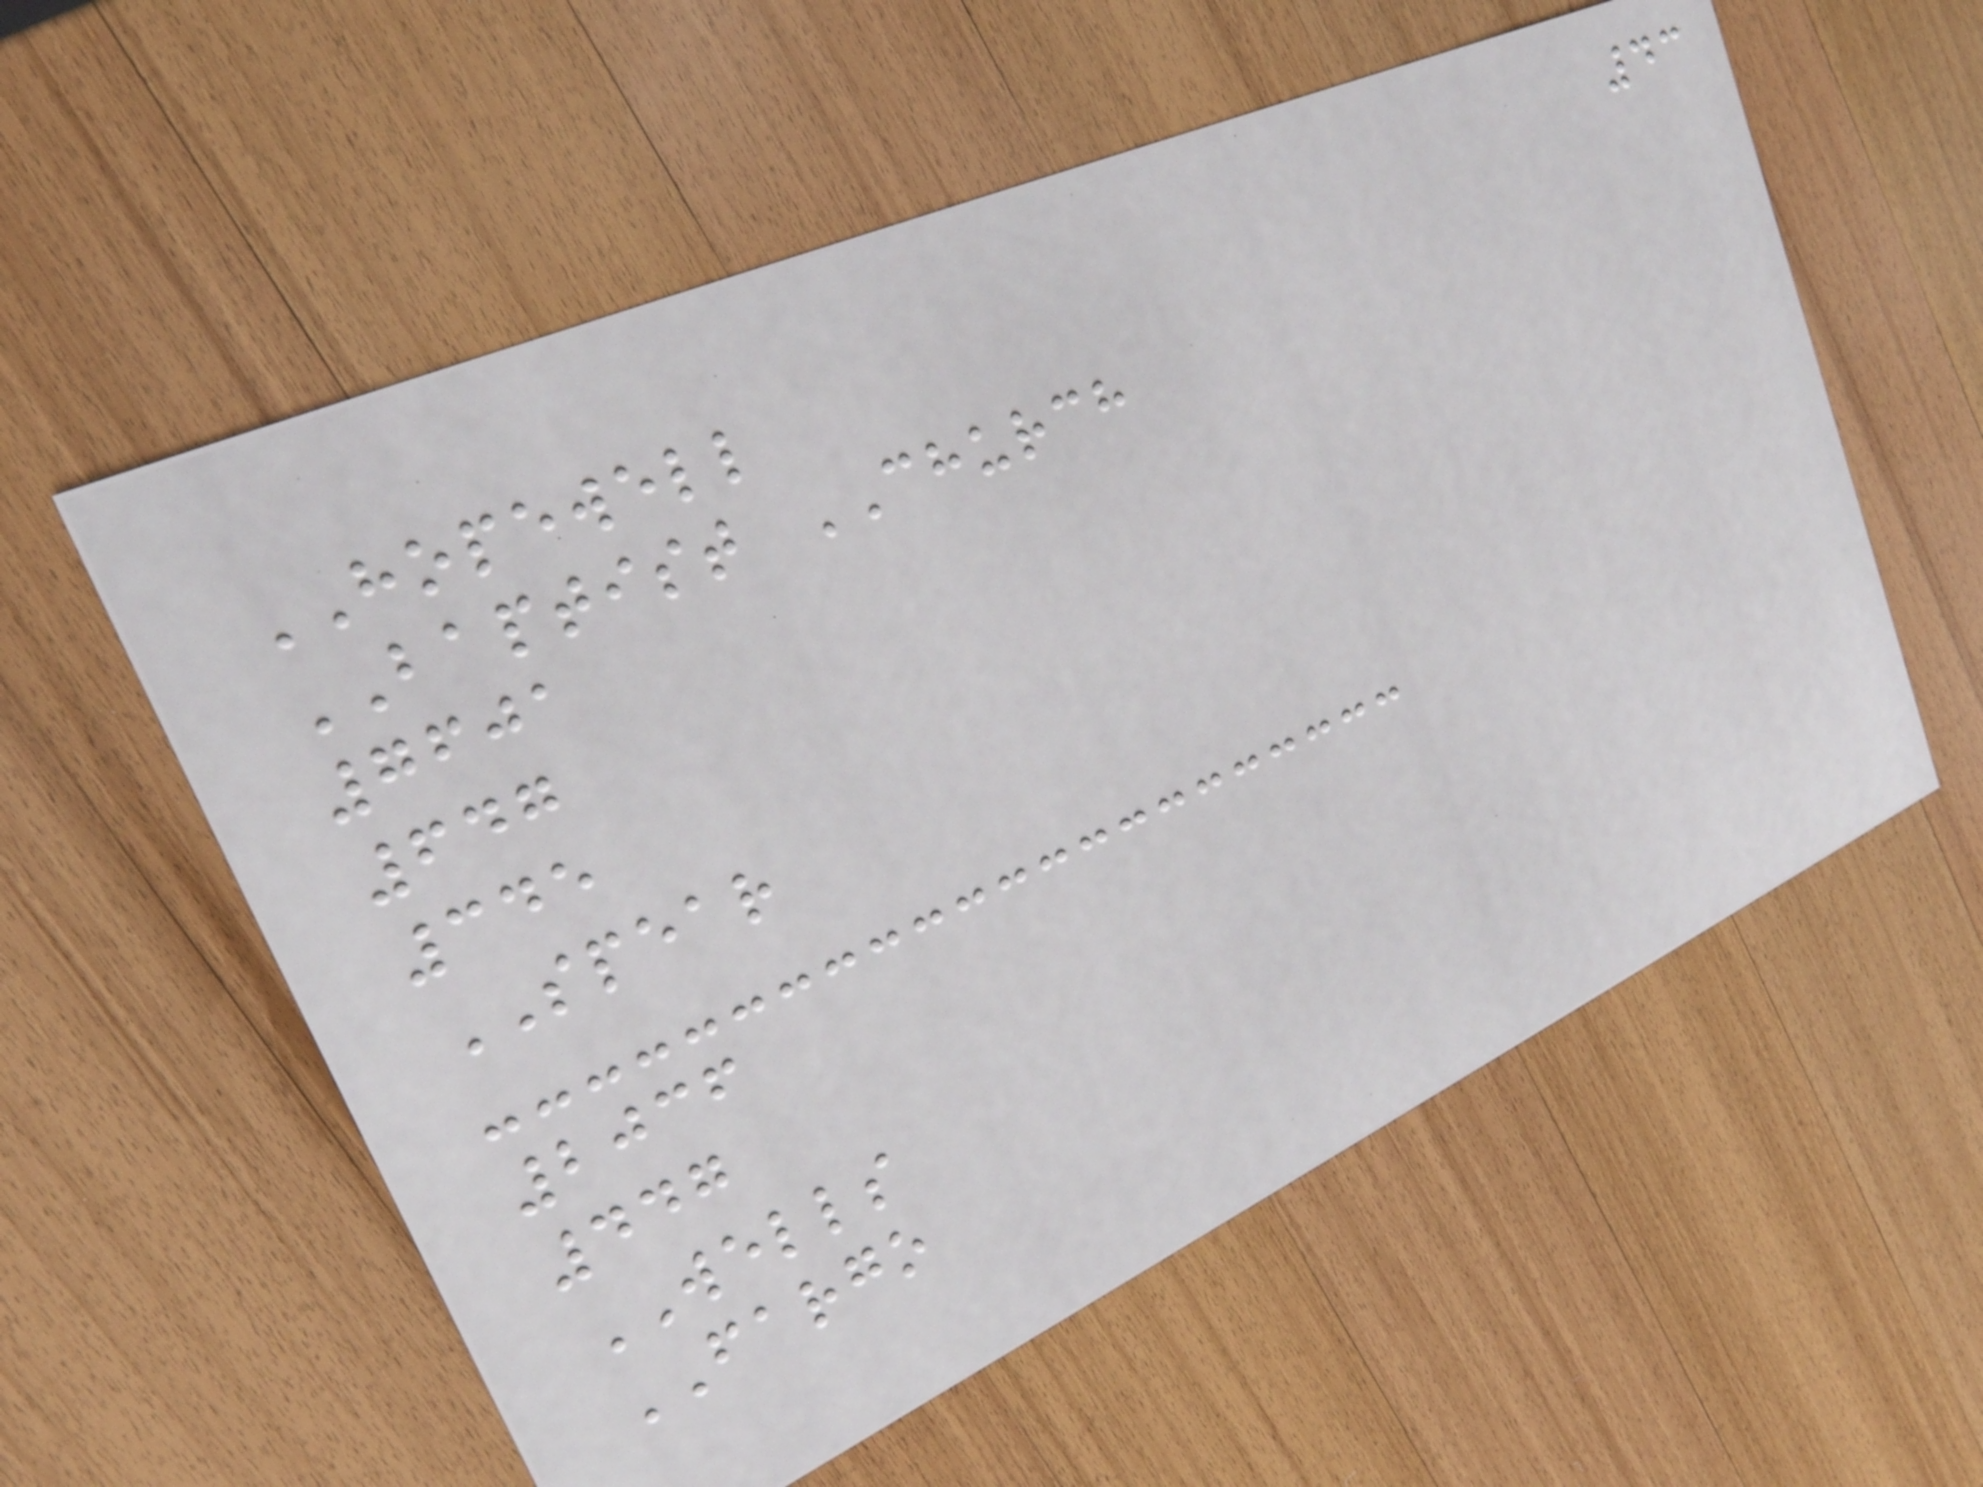43
HOPEWELL
BAPTIST CHURCH
7601
647
345
SPEAR
2036
447
WELLS
FARGO
